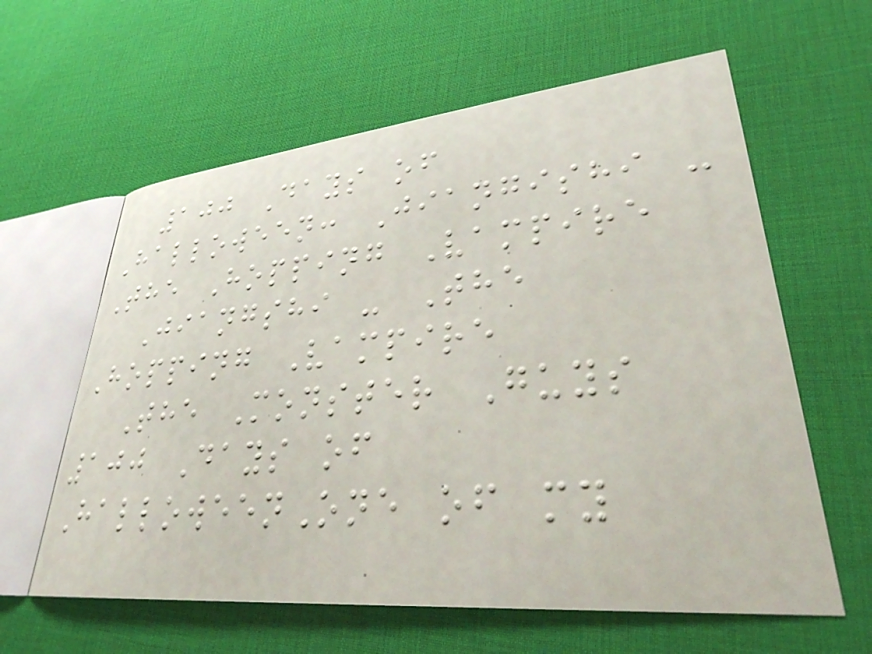100 Days of
Halloween: Jiangishi -
The Hopping Vampire
Jiangshi - The
Hopping Vampire
The Monster Guys
100 Days of
HalloweenOne of my
